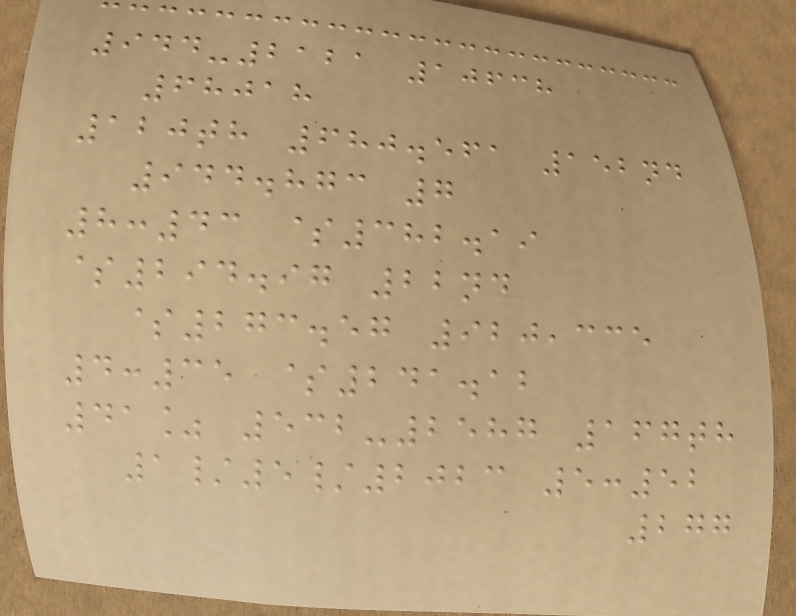944-2121 10638
68018
120th 680.561 152nd
944.873 7
8:43 $382.19
$294.97 22nd
$273.57 920,335
4:35 $241.12
41% 532-2587 167th
1/5/2023 5:52
277
